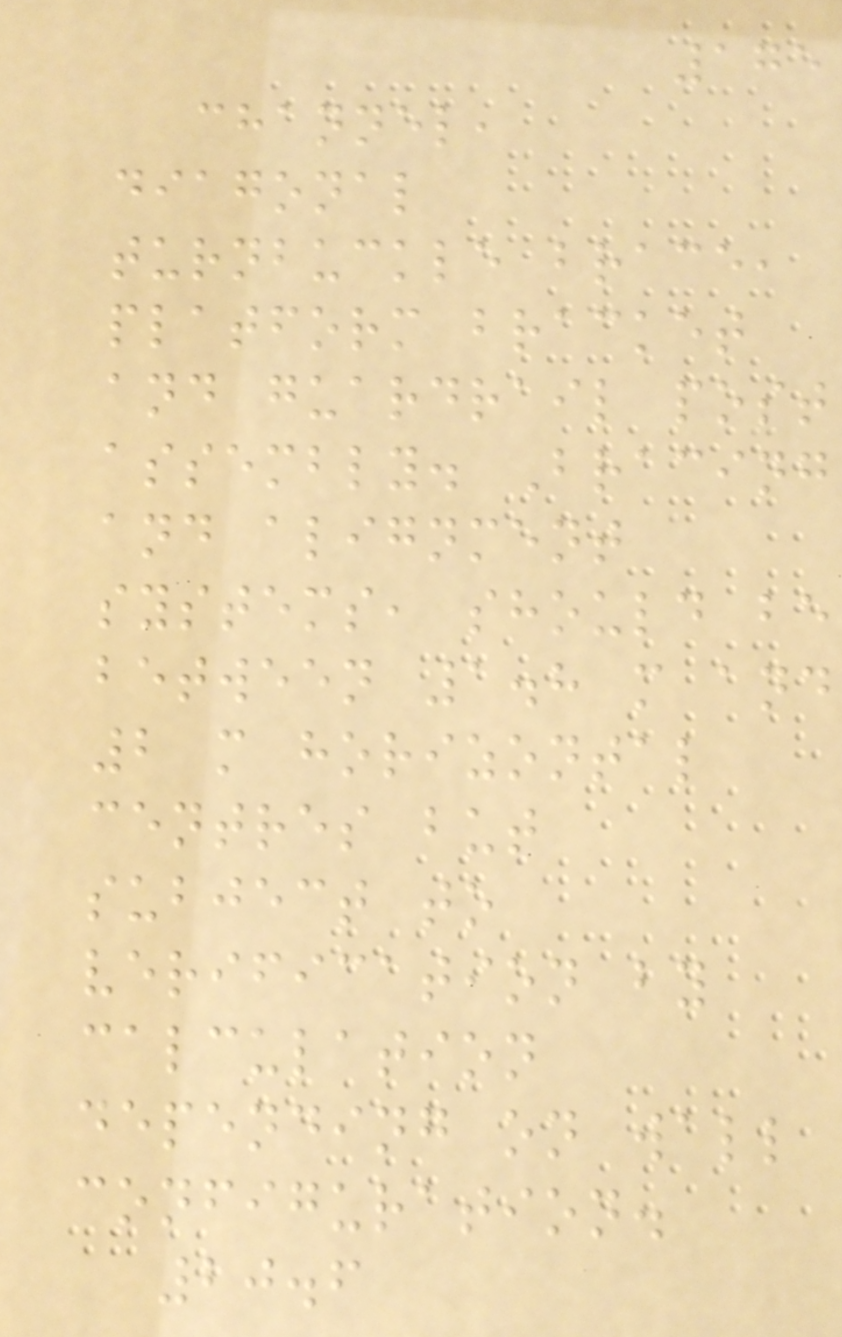175
channel,
diagonal
turnbuckle brace,
platform bracket
and guardrail post
assembly. Bracing
and alignment
systems, should be
between 1.8 m and
2 m horizontal
centres but
subject to
verification by
calculation
depending on wall
configuration.
20.6
